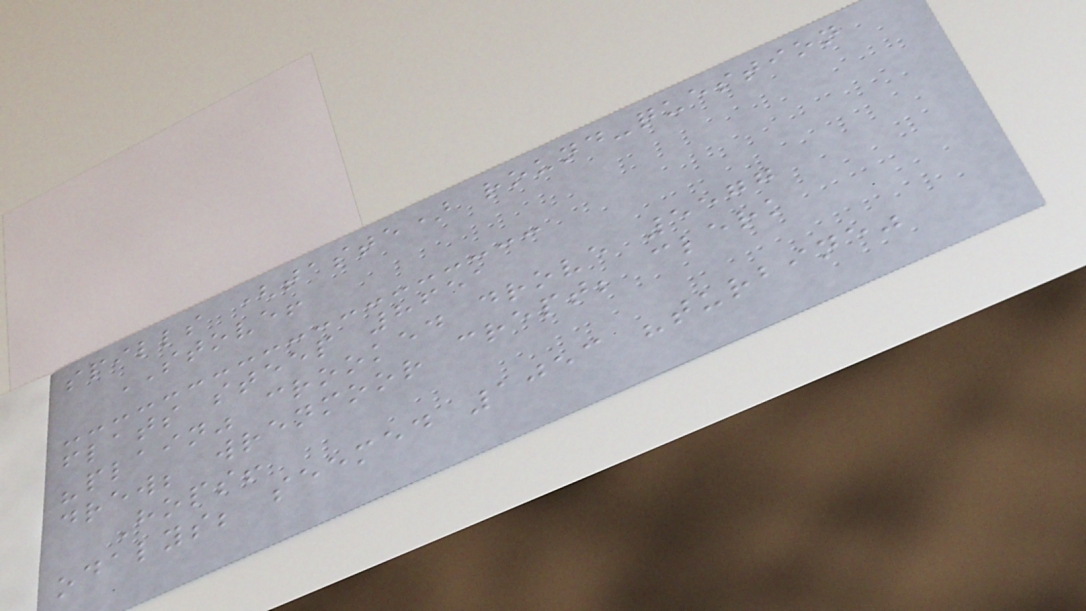spills (taste) round-question
STOVE!
flats steep 8651
"plain" crooked drove 5577
drew; wrenmoor crept; clerk
Hops!
odalys; seemed 1053 "turbine"
